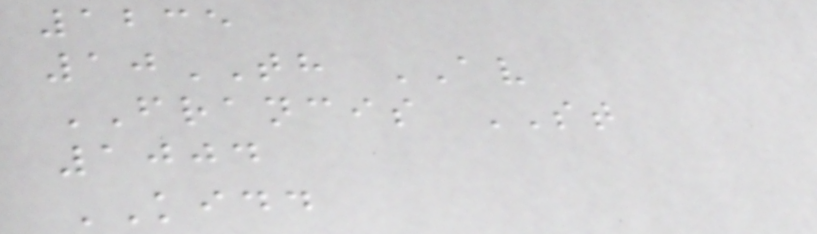1235
10TH AV
FRANCIS ST
1004
KIDD
